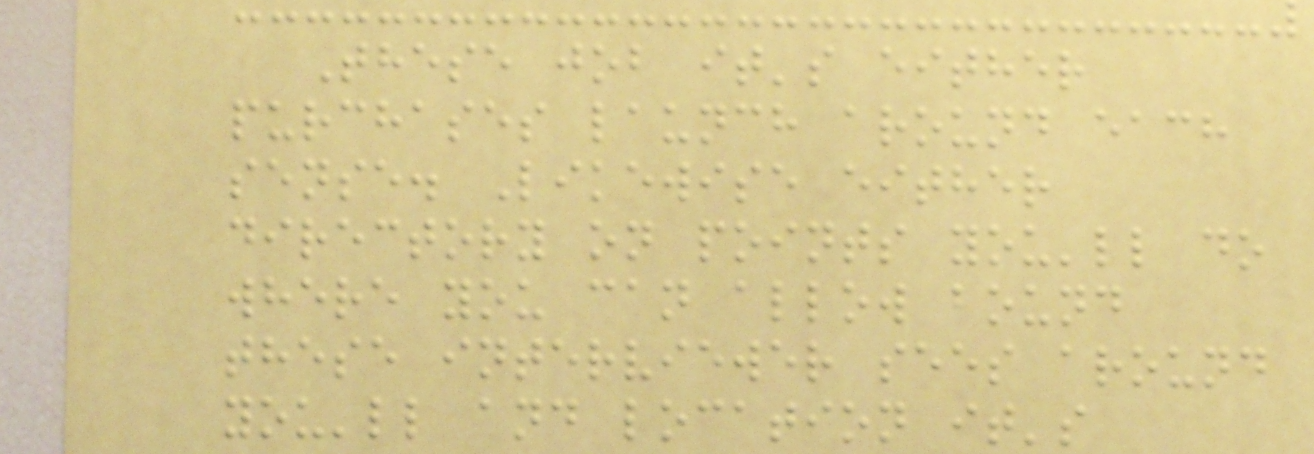These job it's either
purchases launch around each
sense. Likewise either
directory on points you'll do
where you can allow bound
these interviewer sees around
you'll and location it's
